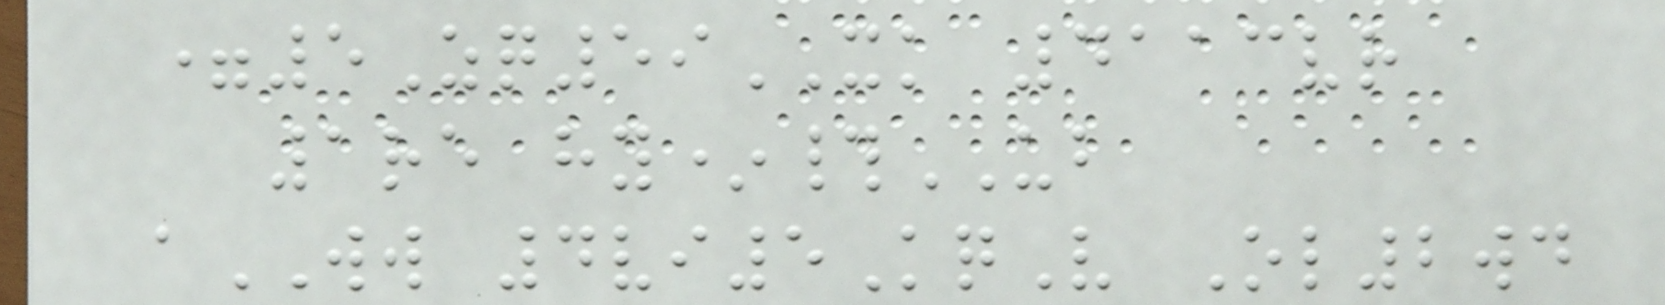=5Zq59XK 4113vr
1re hy*#UB
aWW 4vi5KqV Ol2wd
